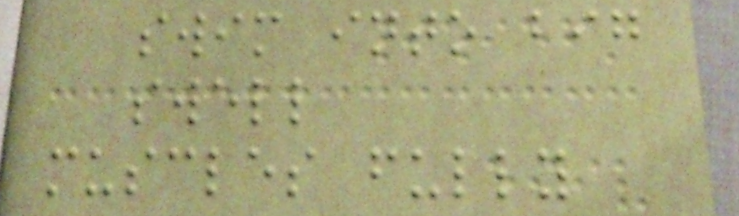swim into big
swell
muscles fully
